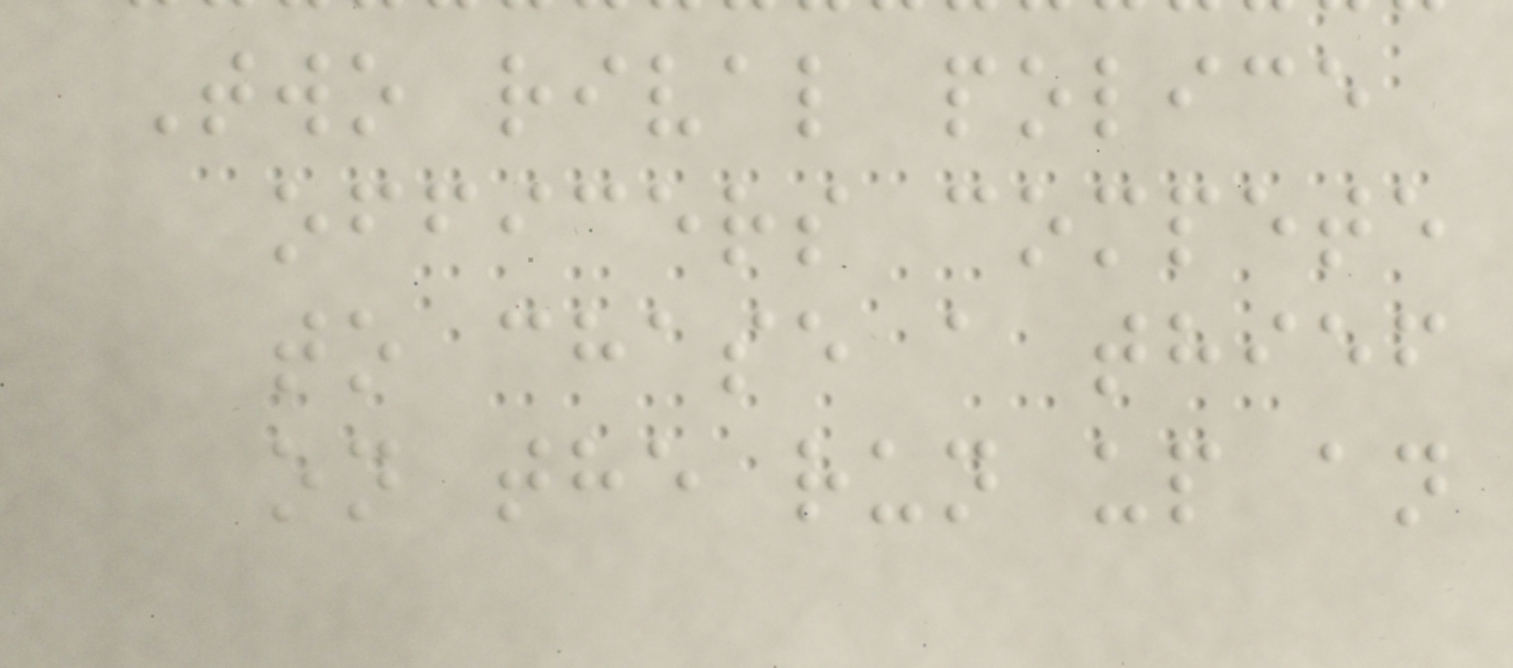Two rival police
officers compete
to chase a thief
on the run up an
